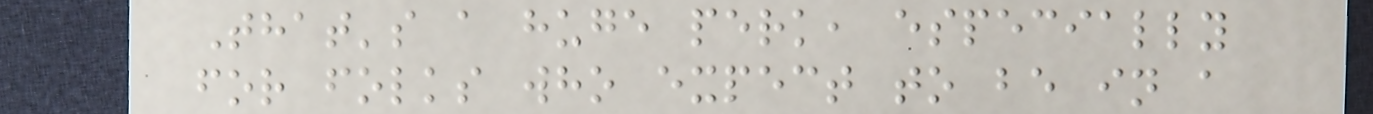That's a huge perk, especially
for folks who expect to be in a
